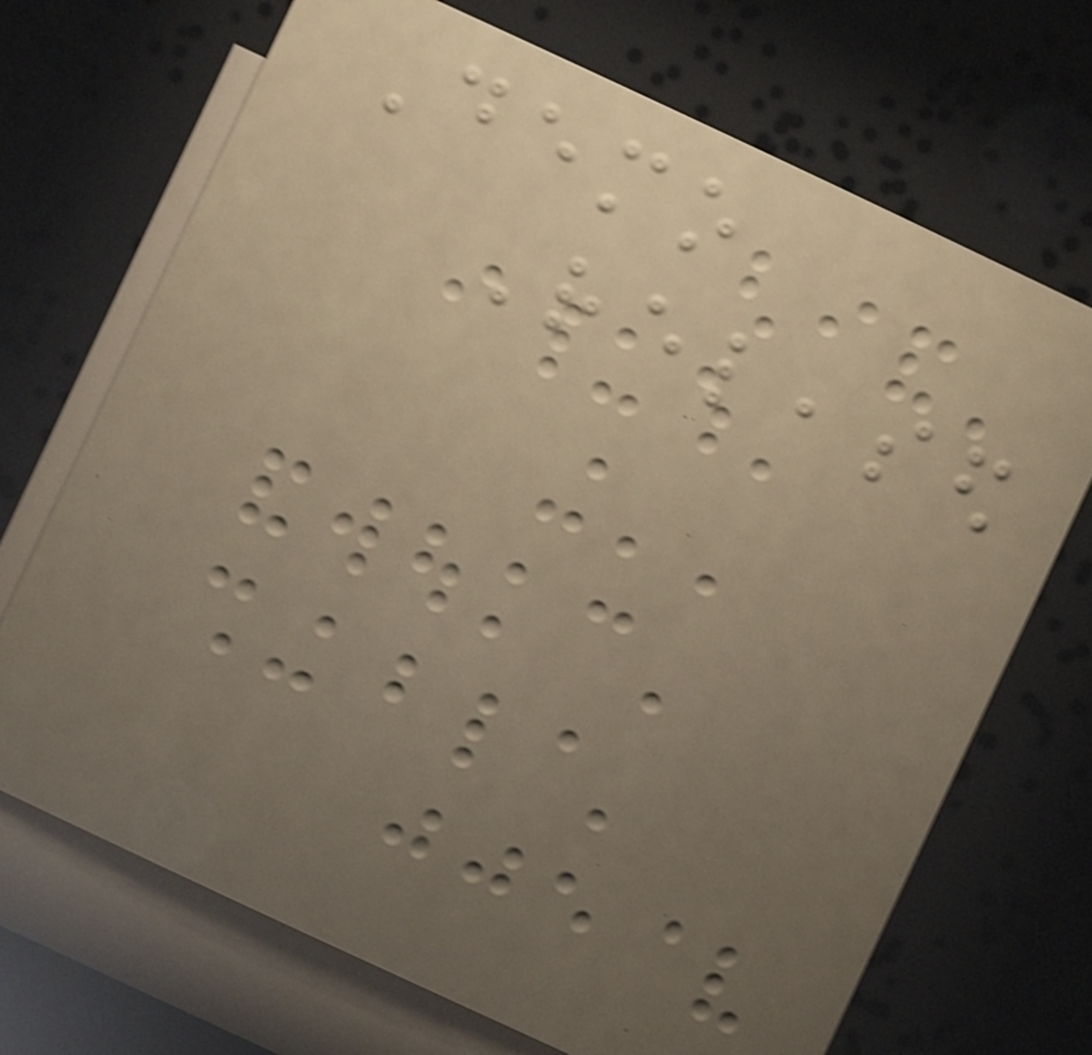Demo
Released
